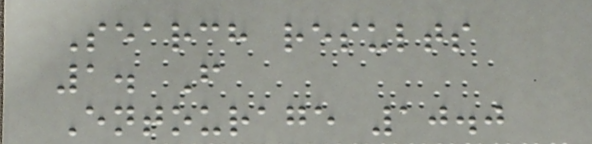Search results
1. F
Entourage 10.0
